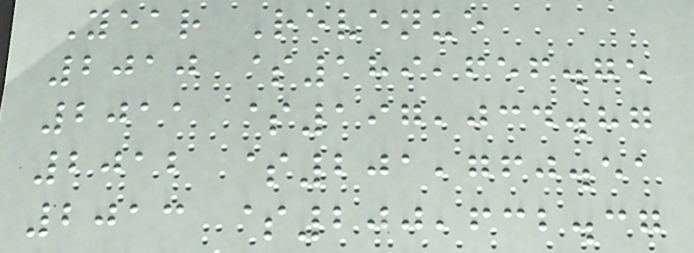Year Revenue
2010 $189,656.75
2011 $197,034.87
2012 $201,760.51
2013 $200,632.37
